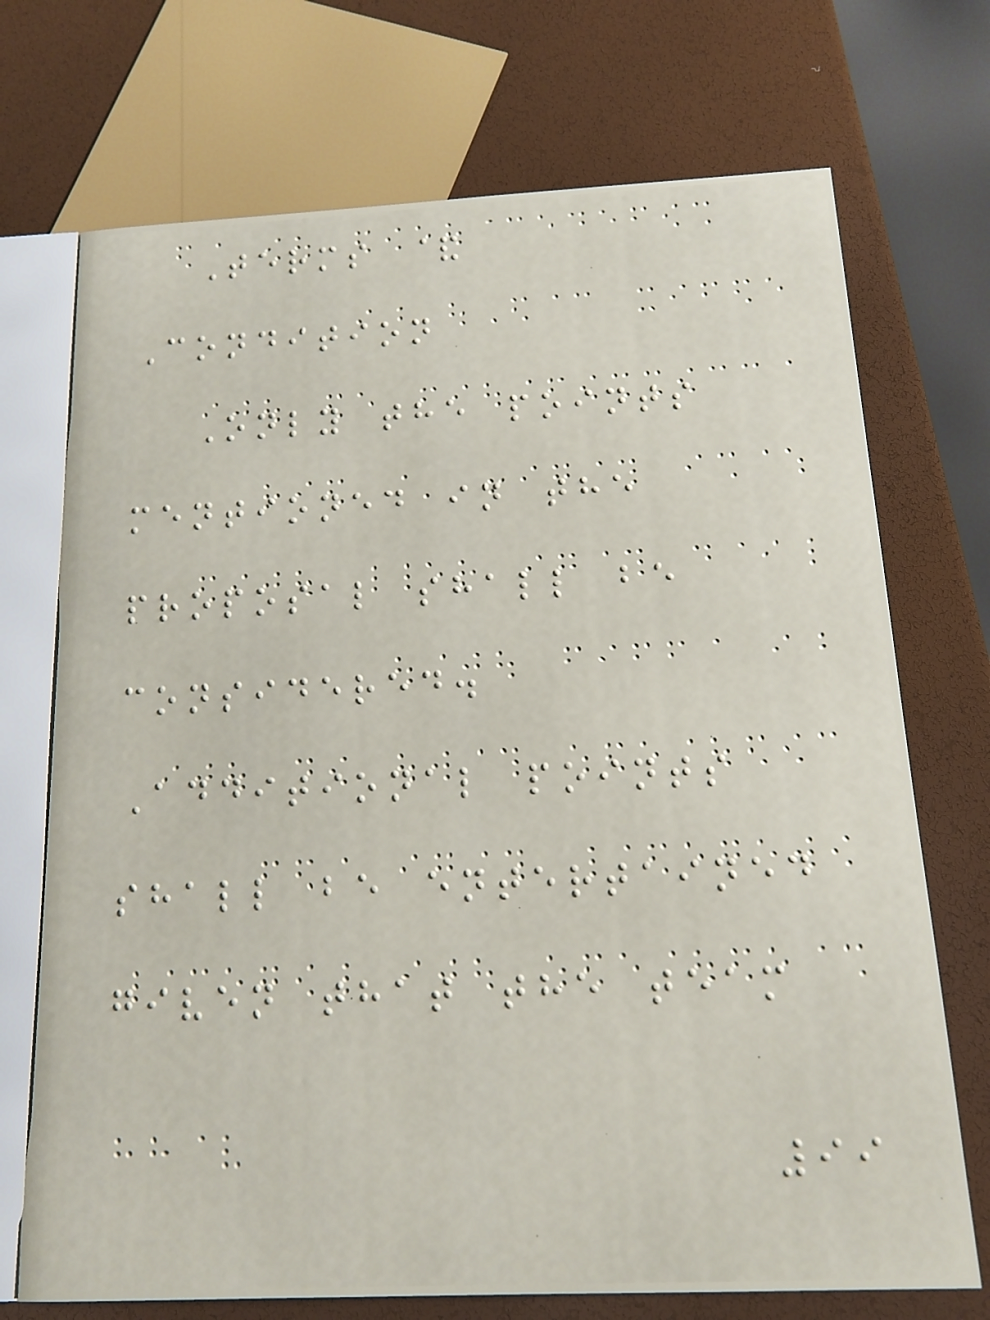Terms &
Condition
Only the points
mentioned in the
proposal shall be
considered.
Additional points
shall be entertained
given that the team
99
